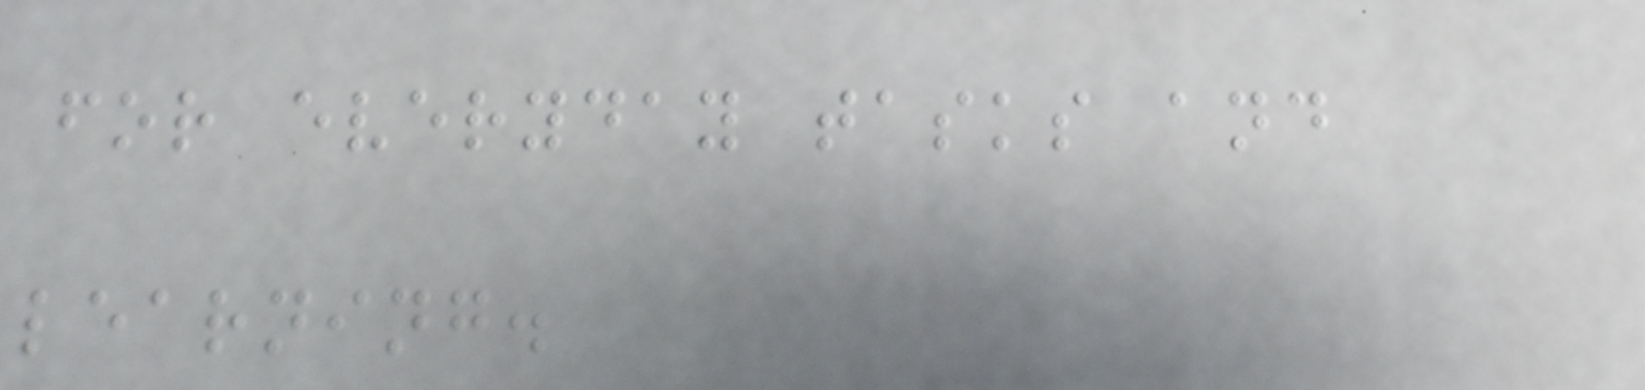for everyday tasks and
learning.
